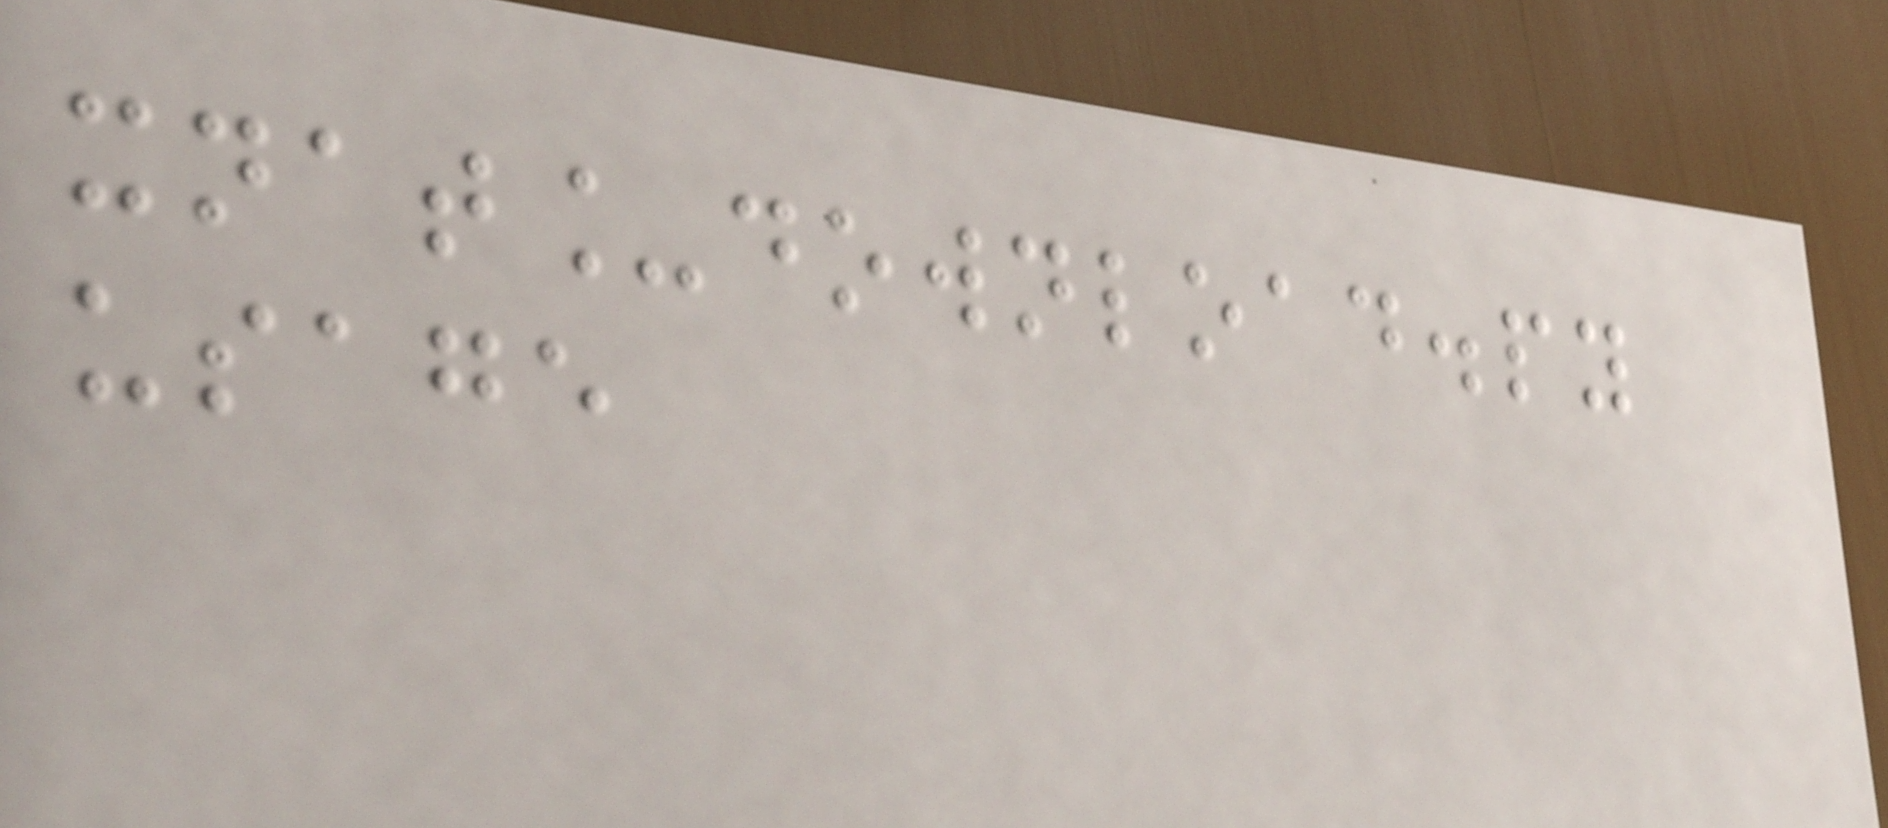xnat_download.py
usage
